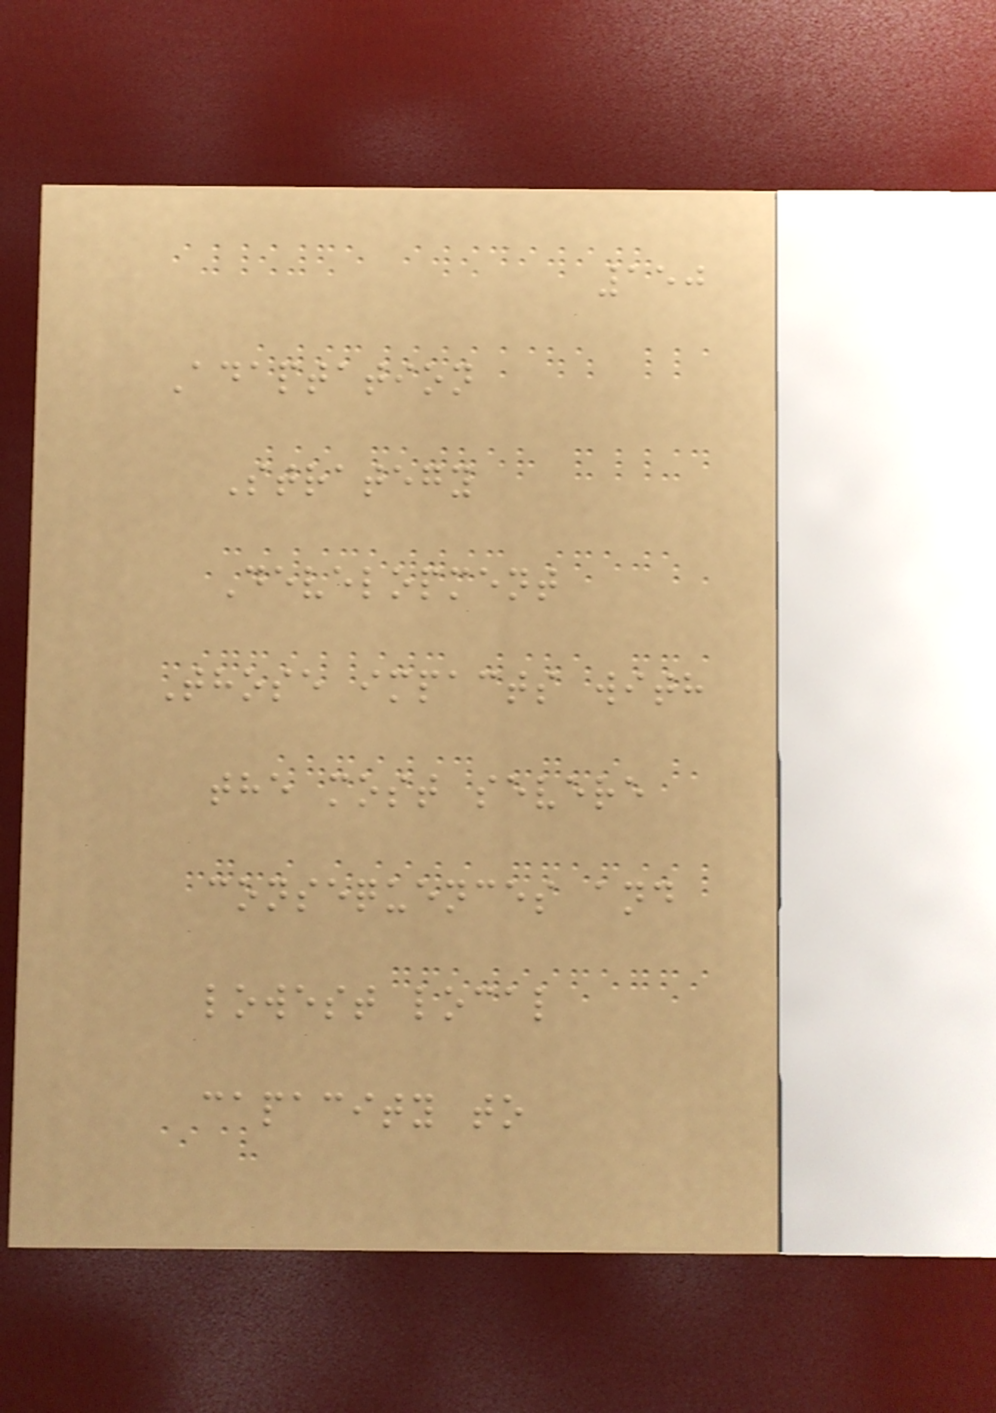150
Adaptation
Strategy
Development
Those impacts with
the most severe
consequences and
lowest local
capacity to
